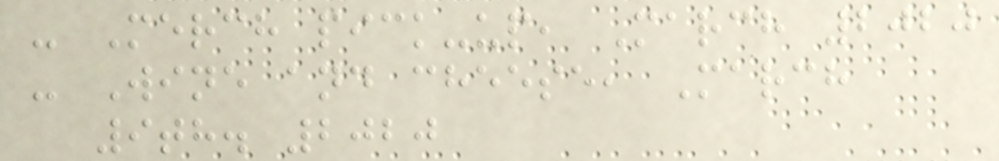- Merch pick-up, March 2020
- Wine and cheese, March
9th. 2020
